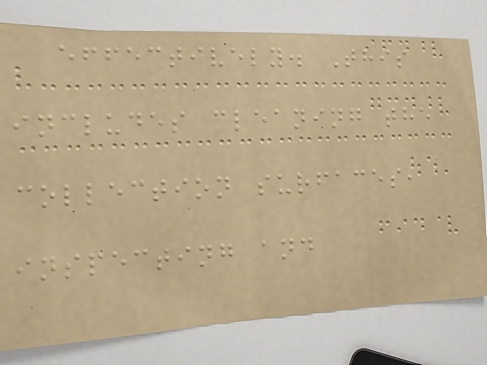effectively. This
includes cleaning the
collection surfaces,
inspecting and
